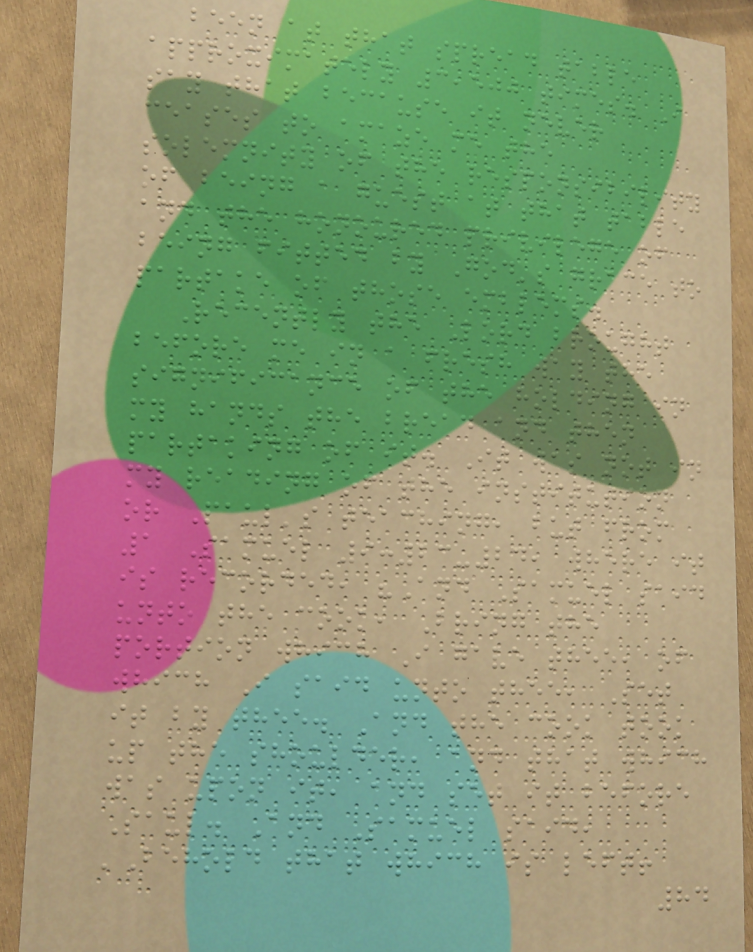been at that spread table
approximately 3,500 times. I
say that because it never
ceases to amaze me the
solemnity of the responsibility
of being a guest at that table
and the honoured privilege of
being fitted by God's grace to
partake of those emblems.
Recently the Lord brought
before me in a fresh way the
significance of the holding in
my hands the bread and then
partaking of it. It was not in
my reading of the institution
or Paul's teaching, but from
1 Samuel 9:23-24, where it
is recorded, "And Samuel said
unto the cook, Bring the
portion which I gave thee, of
which I said unto thee, Set
it by thee. And the cook took
up the shoulder, and that which
was upon it, and set it before
Saul. And Samuel said,
'Behold that which is left!
84
